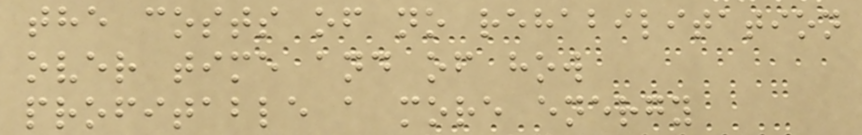the costs of no rehabilitation
over time and of how
profitable a more energy
